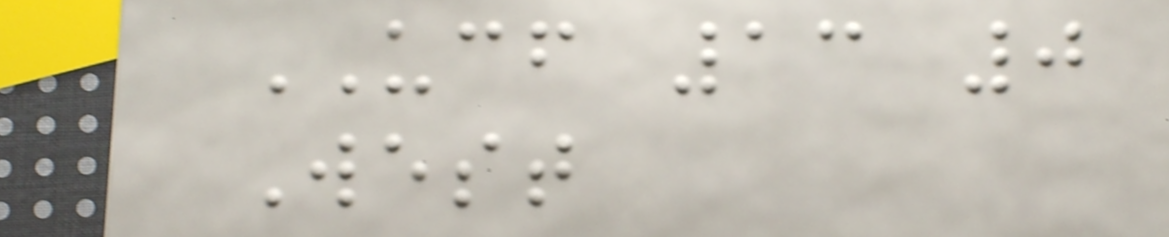UCF 13 0
West
